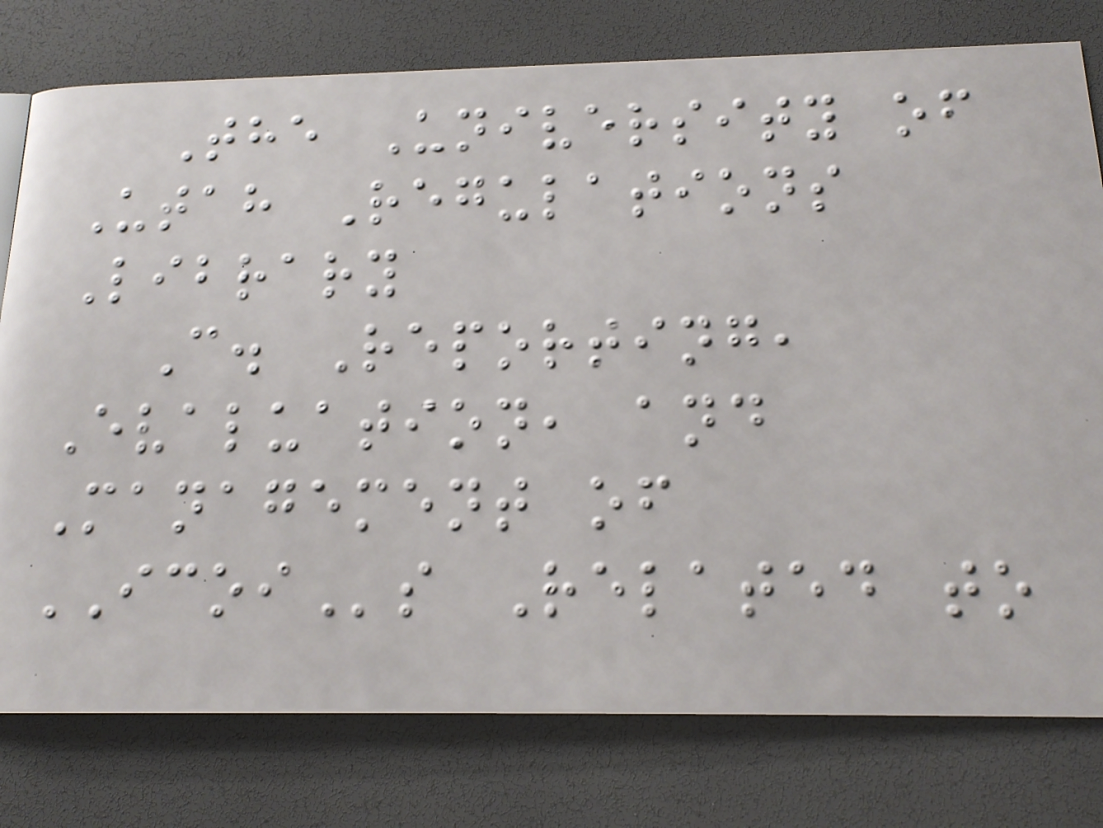The University of
Utah Regulations
Library
C. Reporting,
Evaluation, and
Management of
ICOIs Related to
